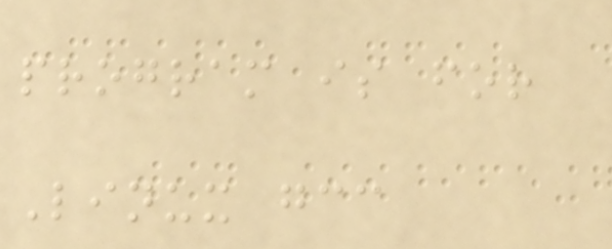program is for
Linux gcc
